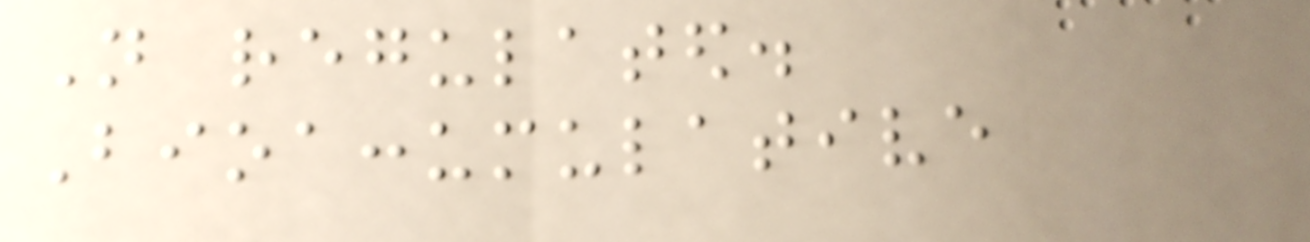Not regulated.
Bioaccumulative
